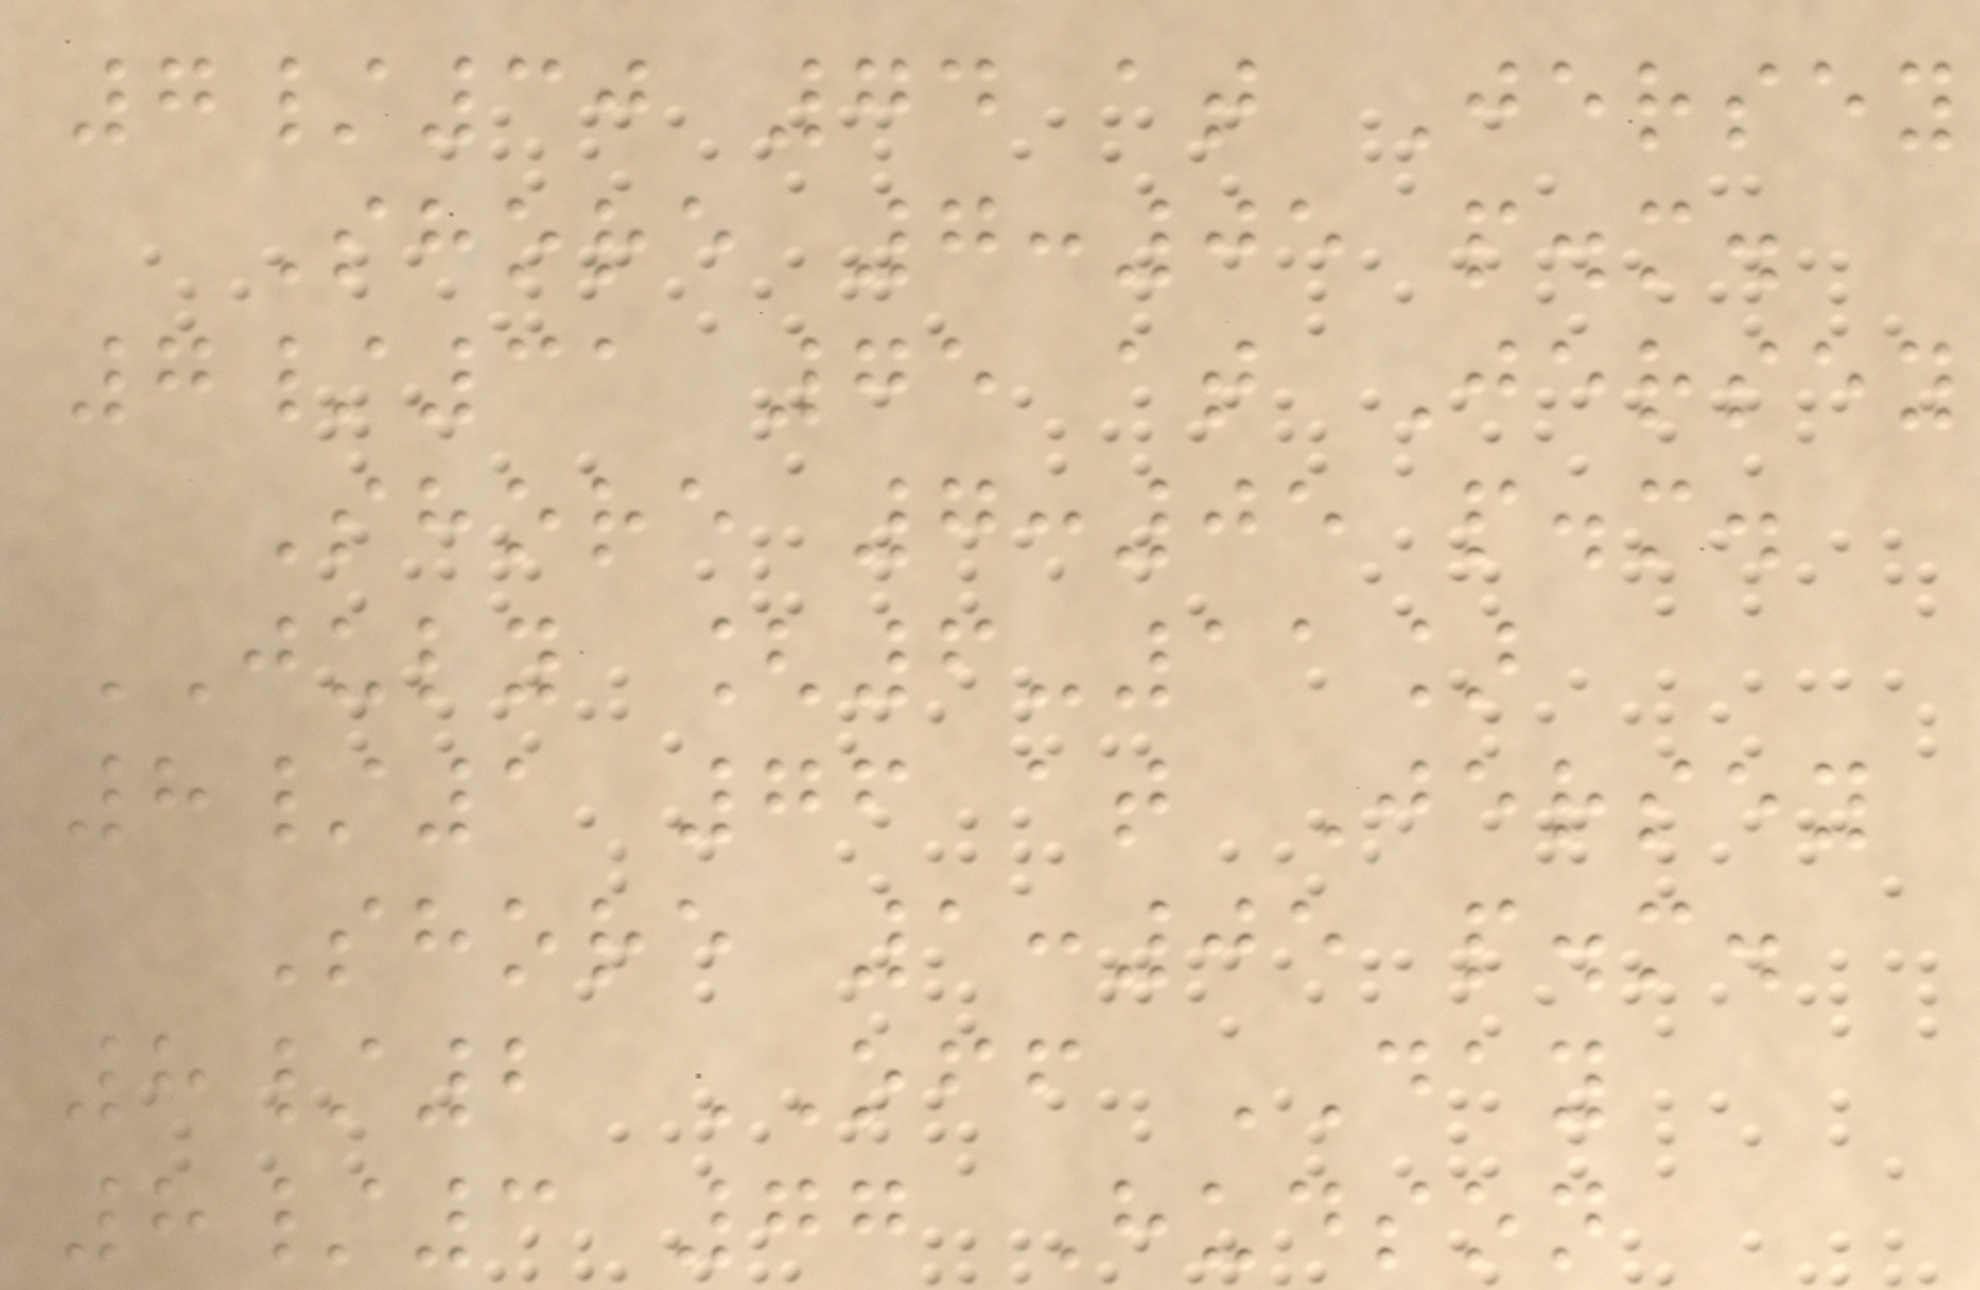7/30 74 at Jersey
Shore 7:05 p.m.
7/31 75 at Jersey
Shore 7:05 p.m.
JULY [6-11]
8/1 76 at Jersey
Shore 1:05 p.m.
8/2 OFF DAY
8/3 77 Hudson
